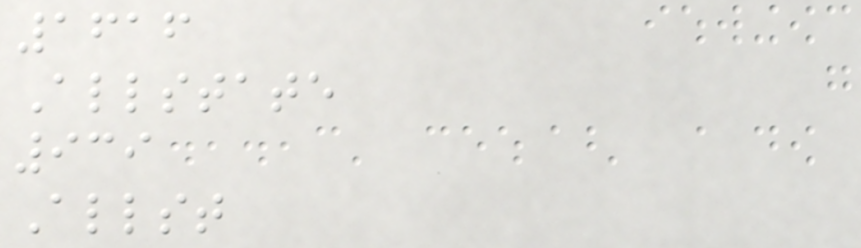1616
Allstate
939
Allst
